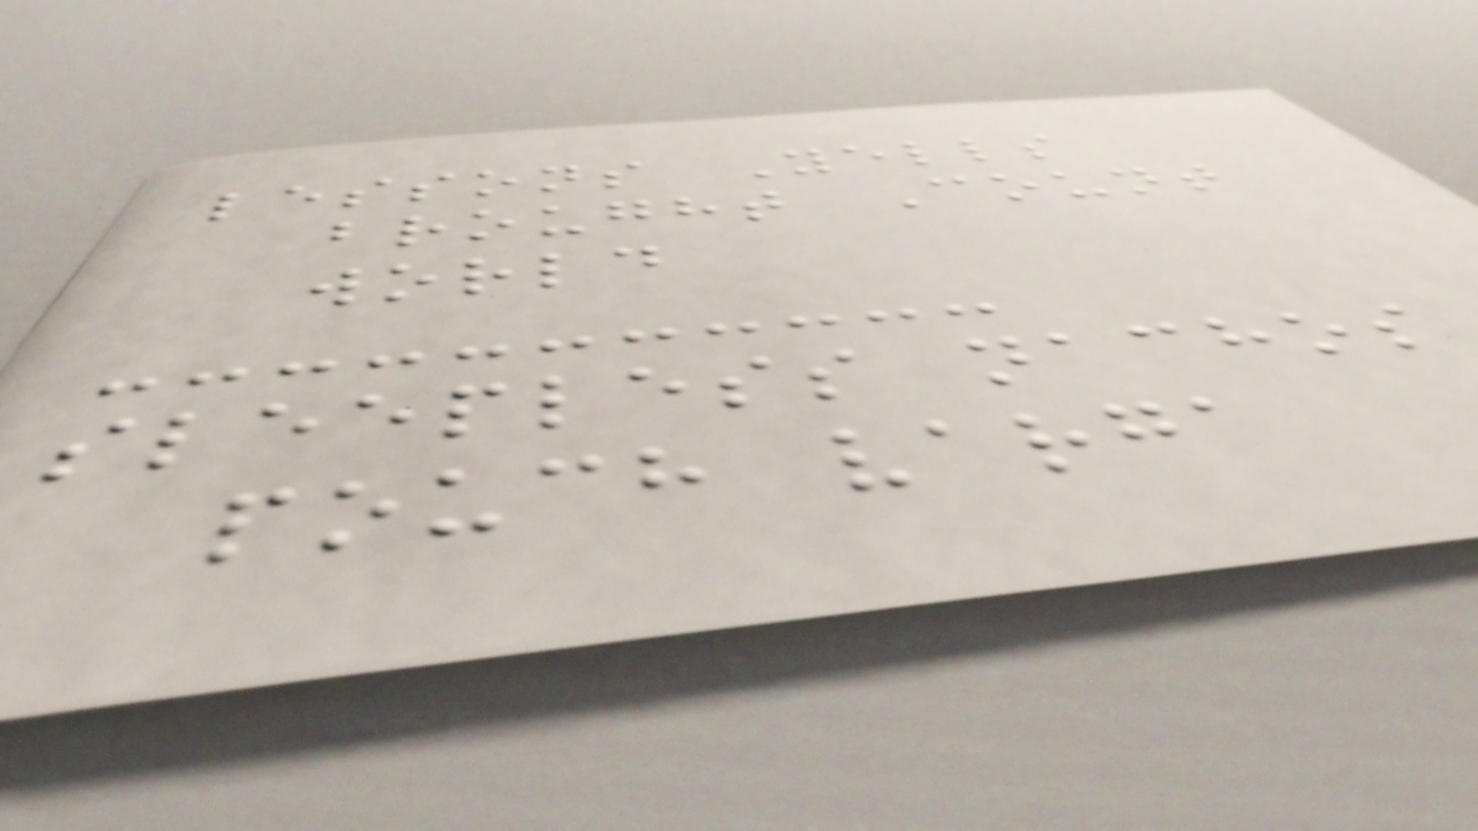lessons Yells
brought Count
world
sleepless nachos
pouch varga
